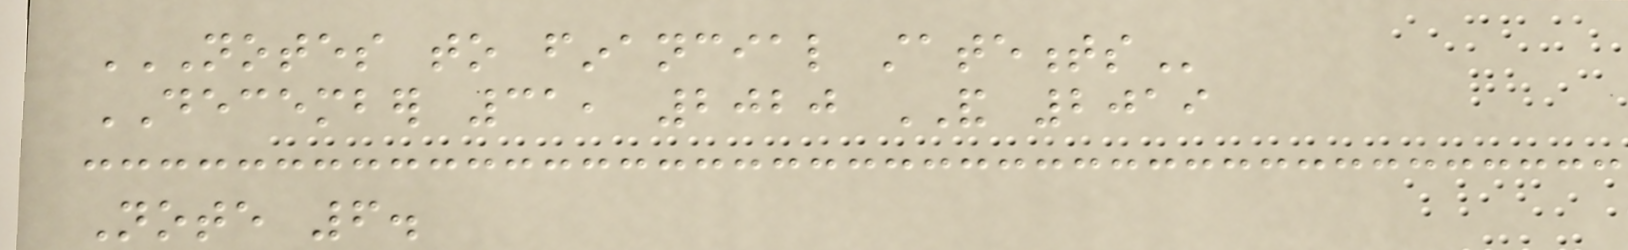NOTES TO FINANCIAL STATEMENTS
DECEMBER 31, 2020 AND 2019
Note 6.
